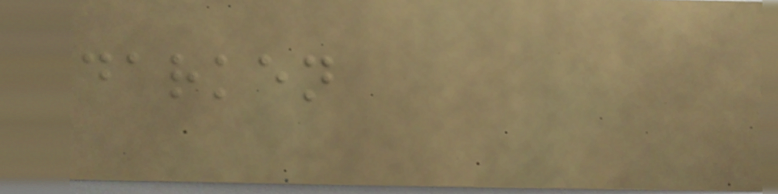darken
